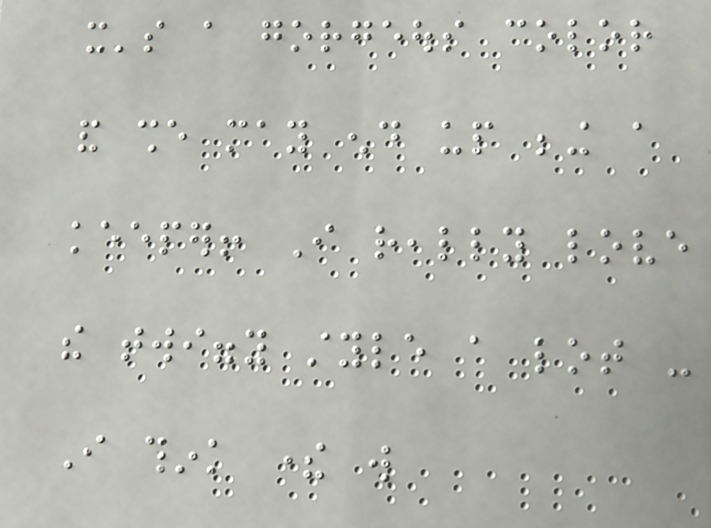it's a gorgeous color
and she may end up being a
keeper! I really love
the twiggy style a lot -
I think there will
